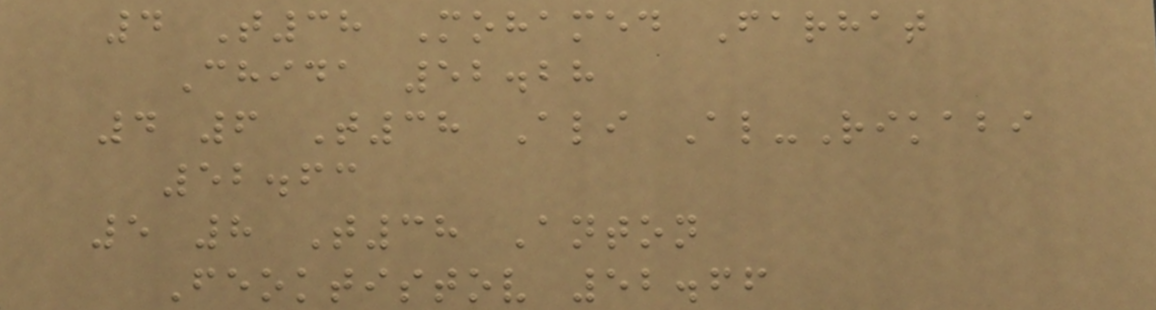4 T38 Mohamed Farhat
Chida 52.28
4 6 T38 Ali Al-Rikabi
52.63
5 8 T38 Anton
Feoktistov 52.66
